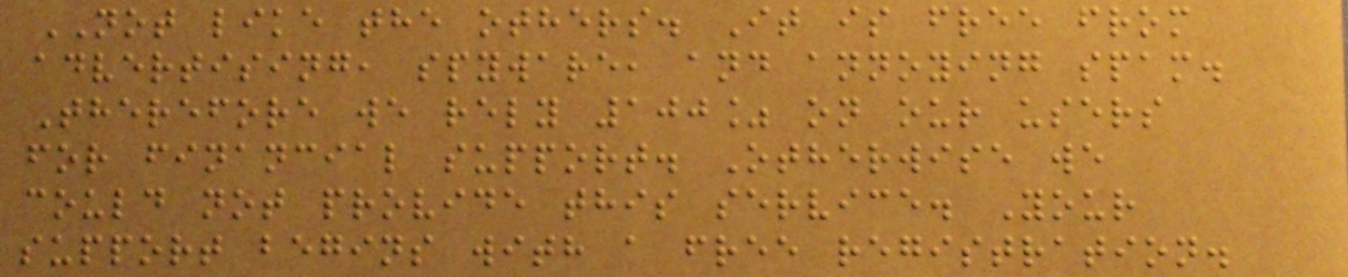NOT like the others. It is free from
advertising, spyware, and annoying spam.
Therefore we rely 100% on our users
for financial support. Otherwise we
could not provide this service. Your
support begins with a free registration.
